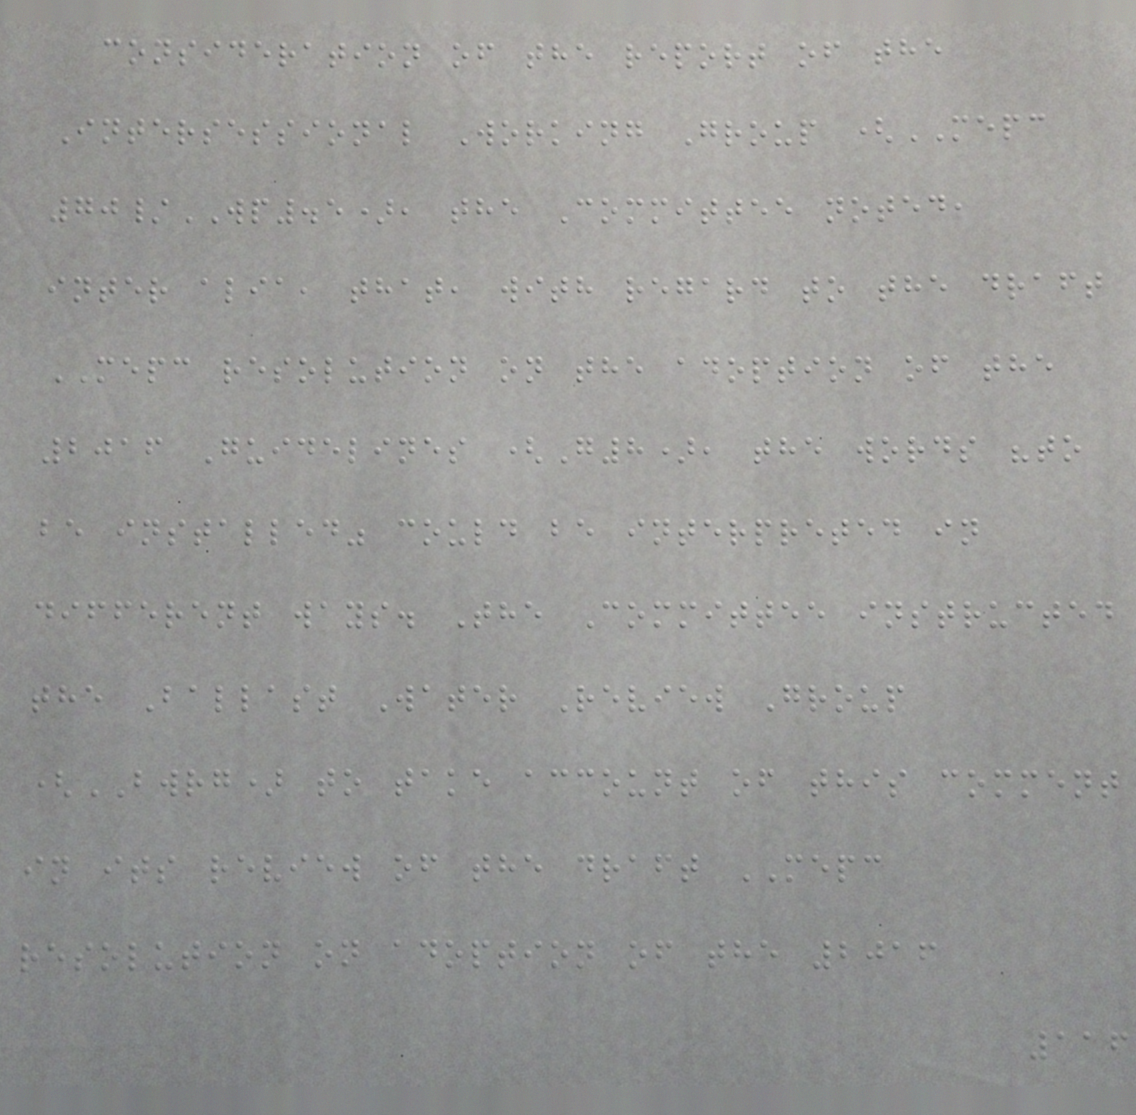consideration of the report of the
Intersessional Working Group (MEPC
70/WP.5), the Committee noted,
inter alia, that, with regard to the draft
MEPC resolution on the adoption of the
2016 Guidelines (G8), the words "to
be installed" could be interpreted in
different ways. The Committee instructed
the Ballast Water Review Group
(BWRG) to take account of this comment
in its review of the draft MEPC
resolution on adoption of the 2016
116
